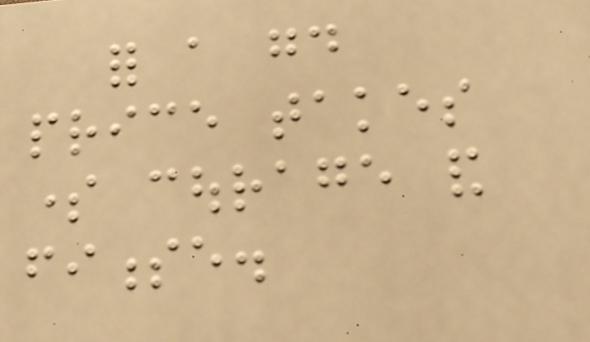for a good
price takes
some courage and
finesse.
